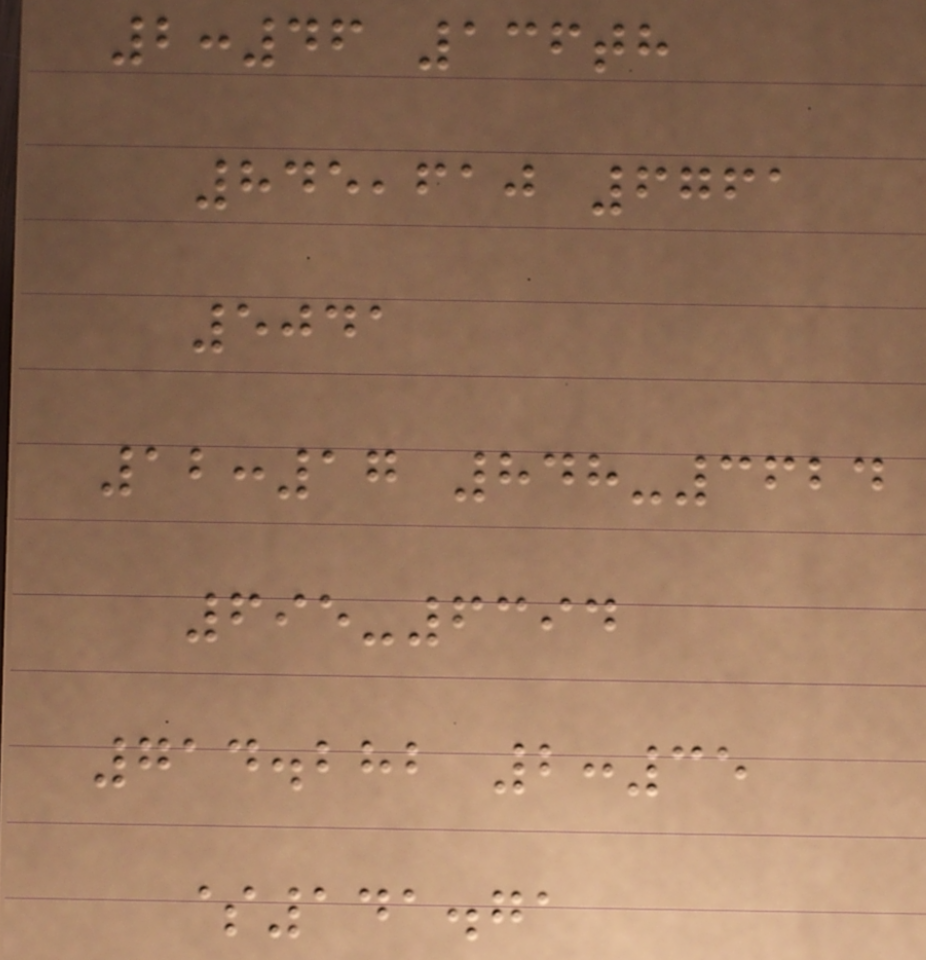2:46 136th
845,610 6761
5041
12:17 848-3624
695-6394
714.282 2:35
$141.71
